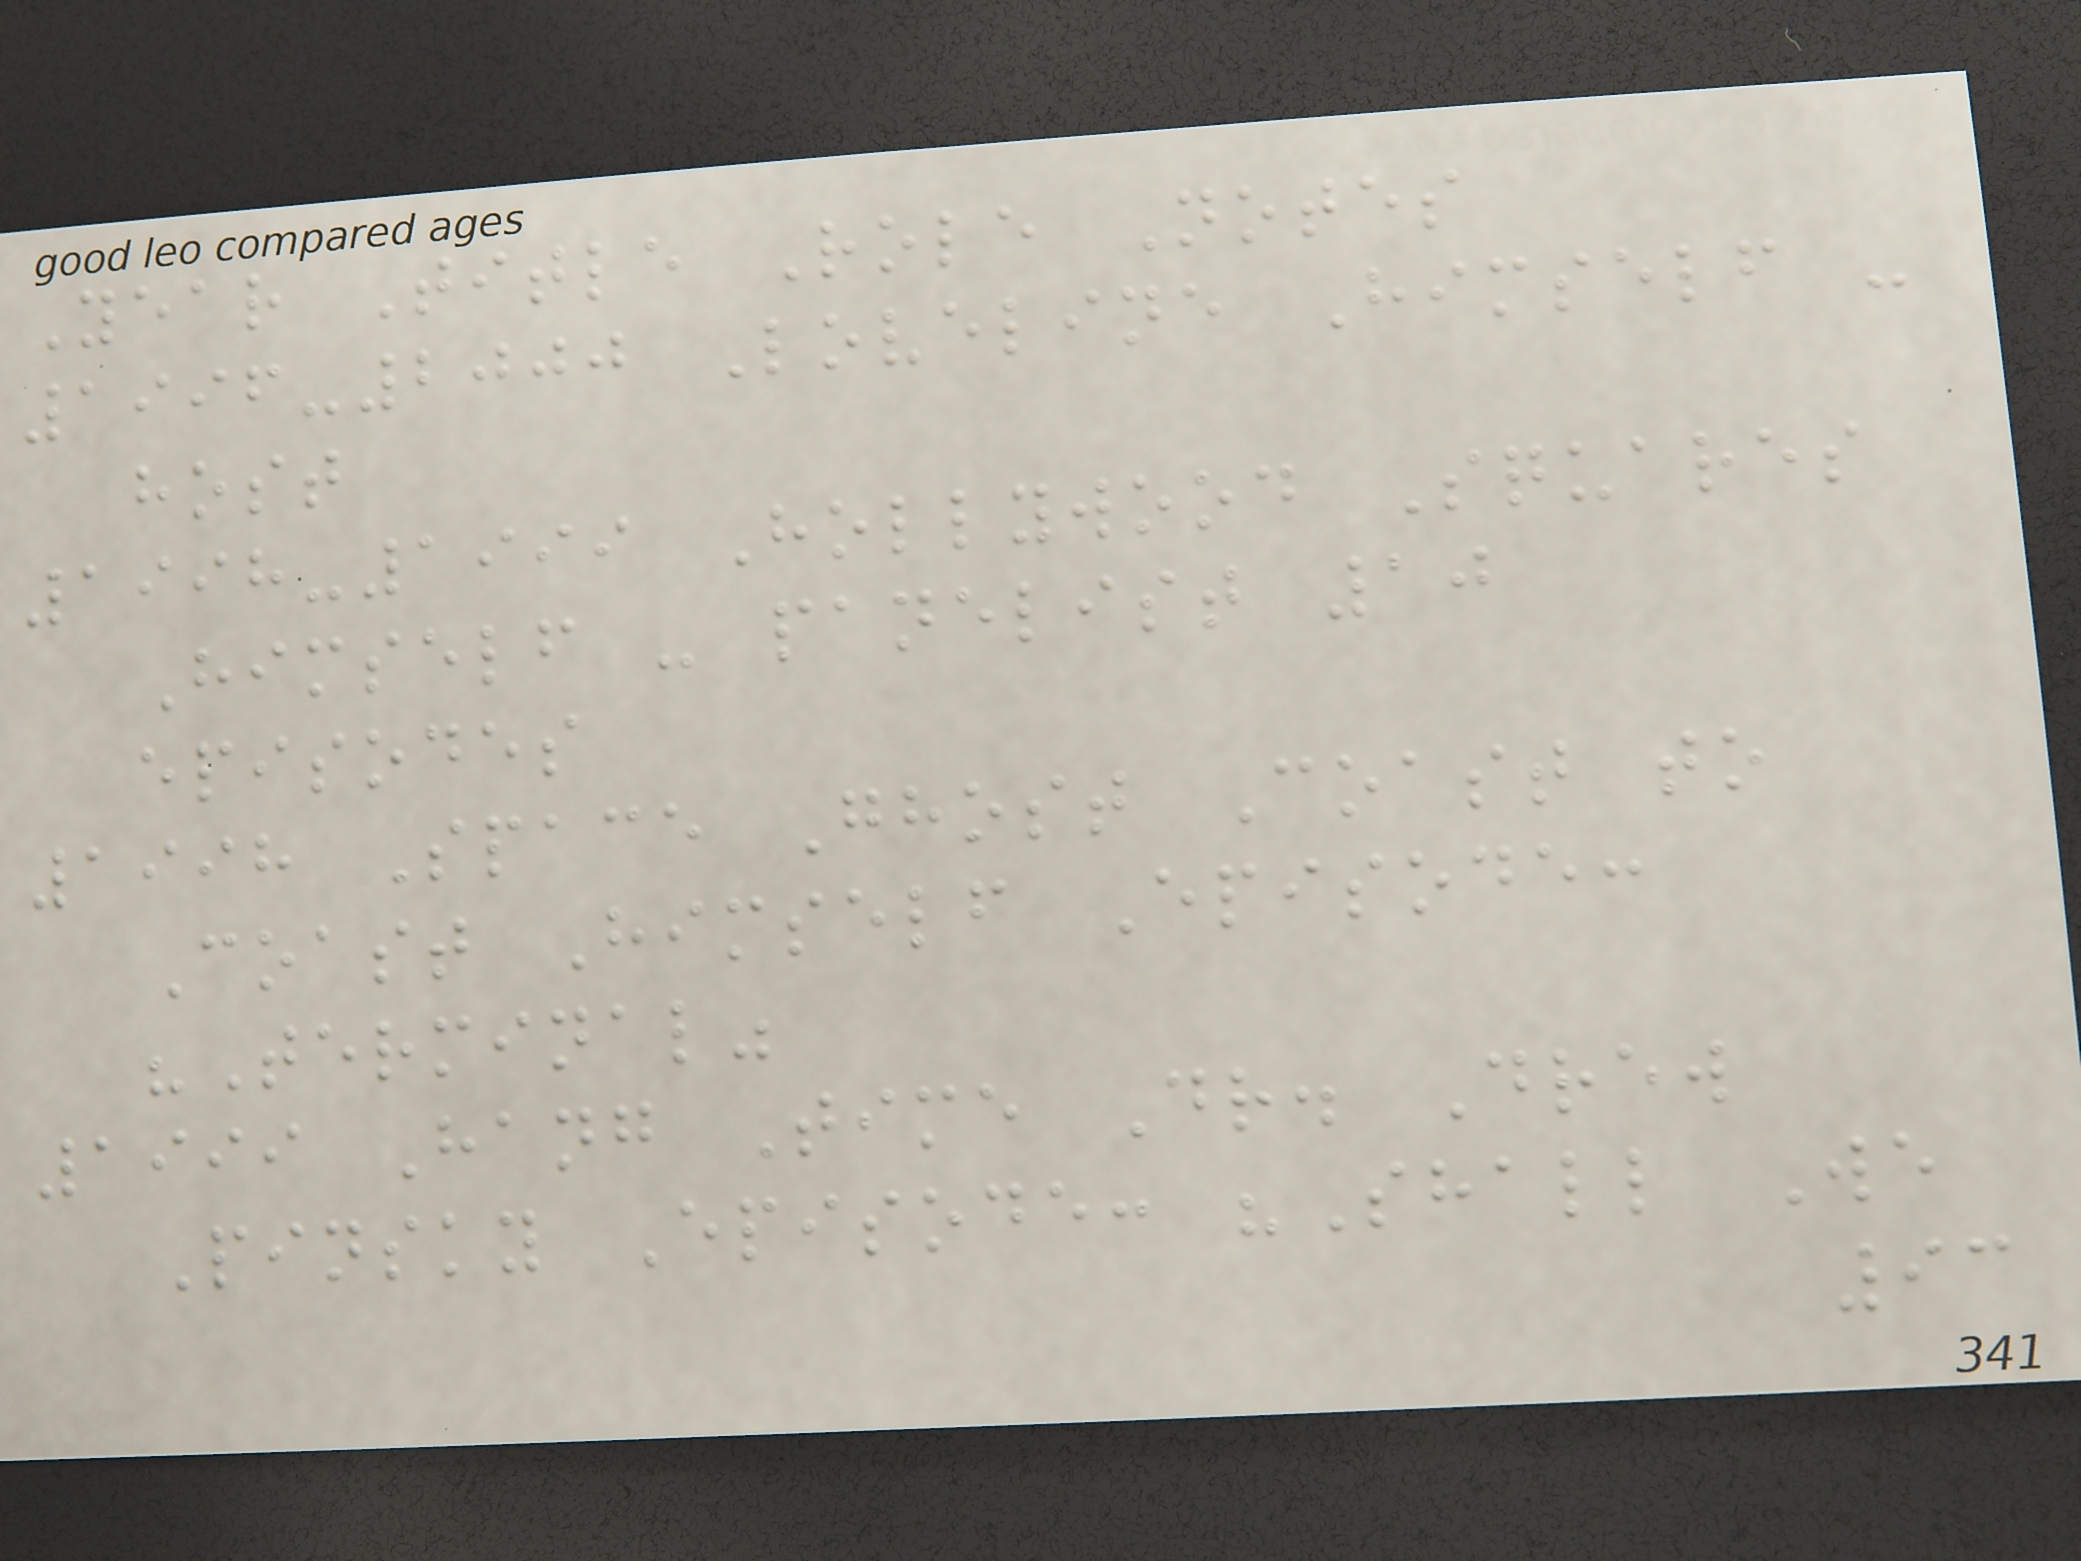Year Title Role Notes
1996-2000 Loveline Himself -
host
1998-1999 Hollywood Squares
Himself - panelist 10
episodes
1998 Space Ghost Coast to
Coast Himself Episode:
"Terminal"
1999 Hang Time Dr. Drew
Pinsky Episode: "Shall We
93
